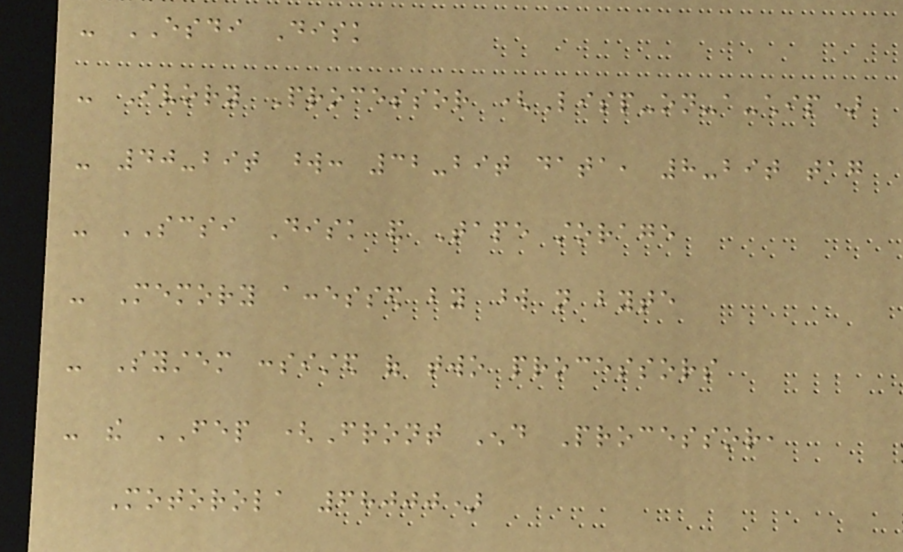- ESDI Disk
- Ivory Processor (Lisp-on-a-chip)
- 40-bit word: 32-bit data, 8-bit tag
- SCSI Disk and Tape storage
- Memory accessed by word not byte
- System consisted of two processors
- the FEP (Front End Processor,
Motorola 68000)
